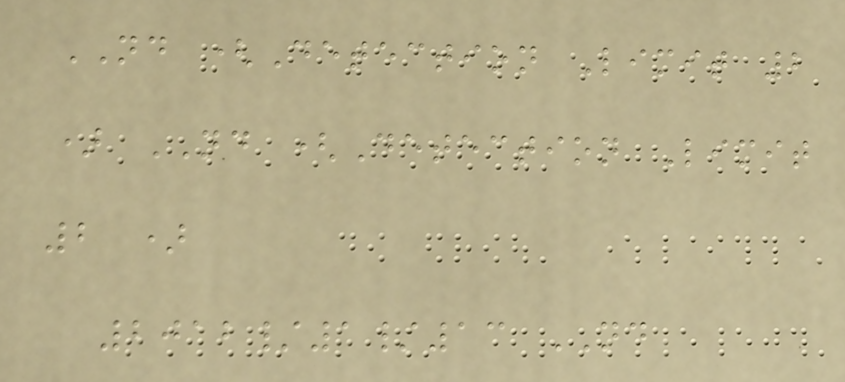ND (Detection Limit 2
) ND (Detection Limit
2 )
2012/1/13 ND
